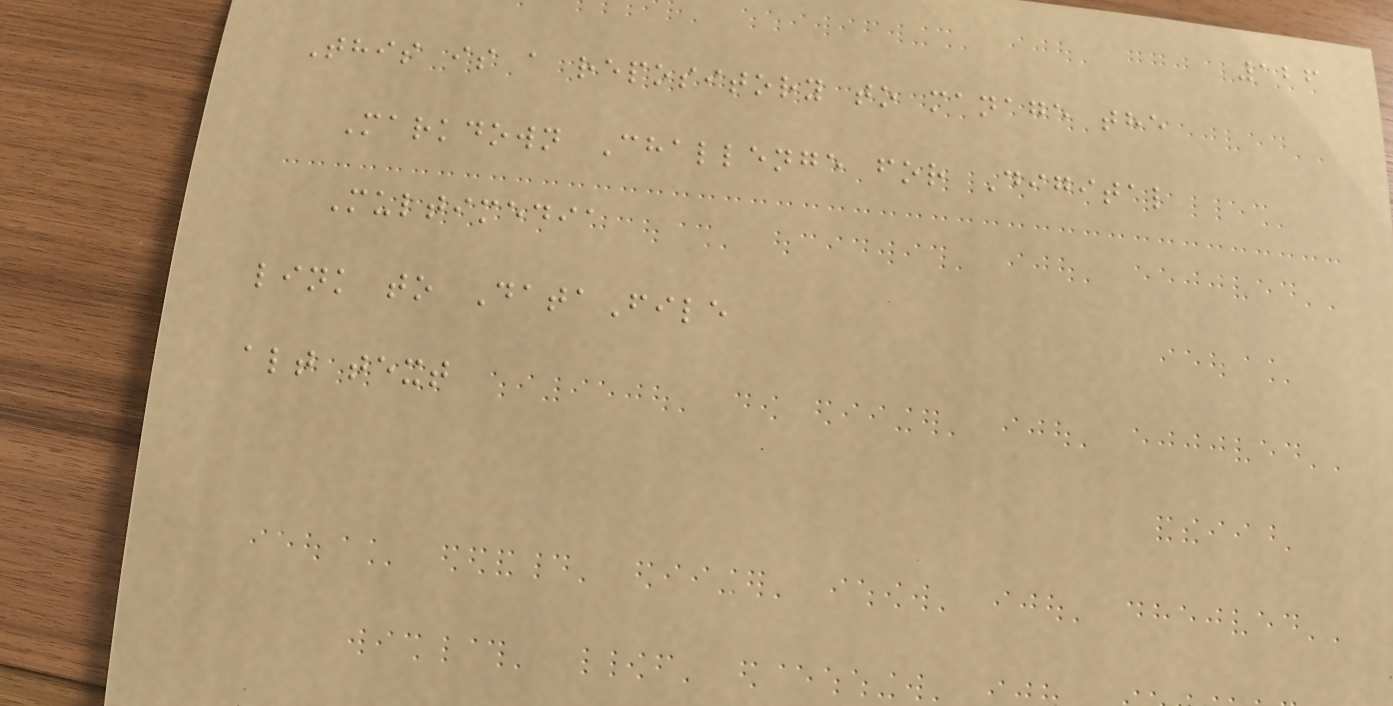126
This is a repository to manage the
Markdown Challenge for Digital
Multimedia
link to DataFile
alt text
